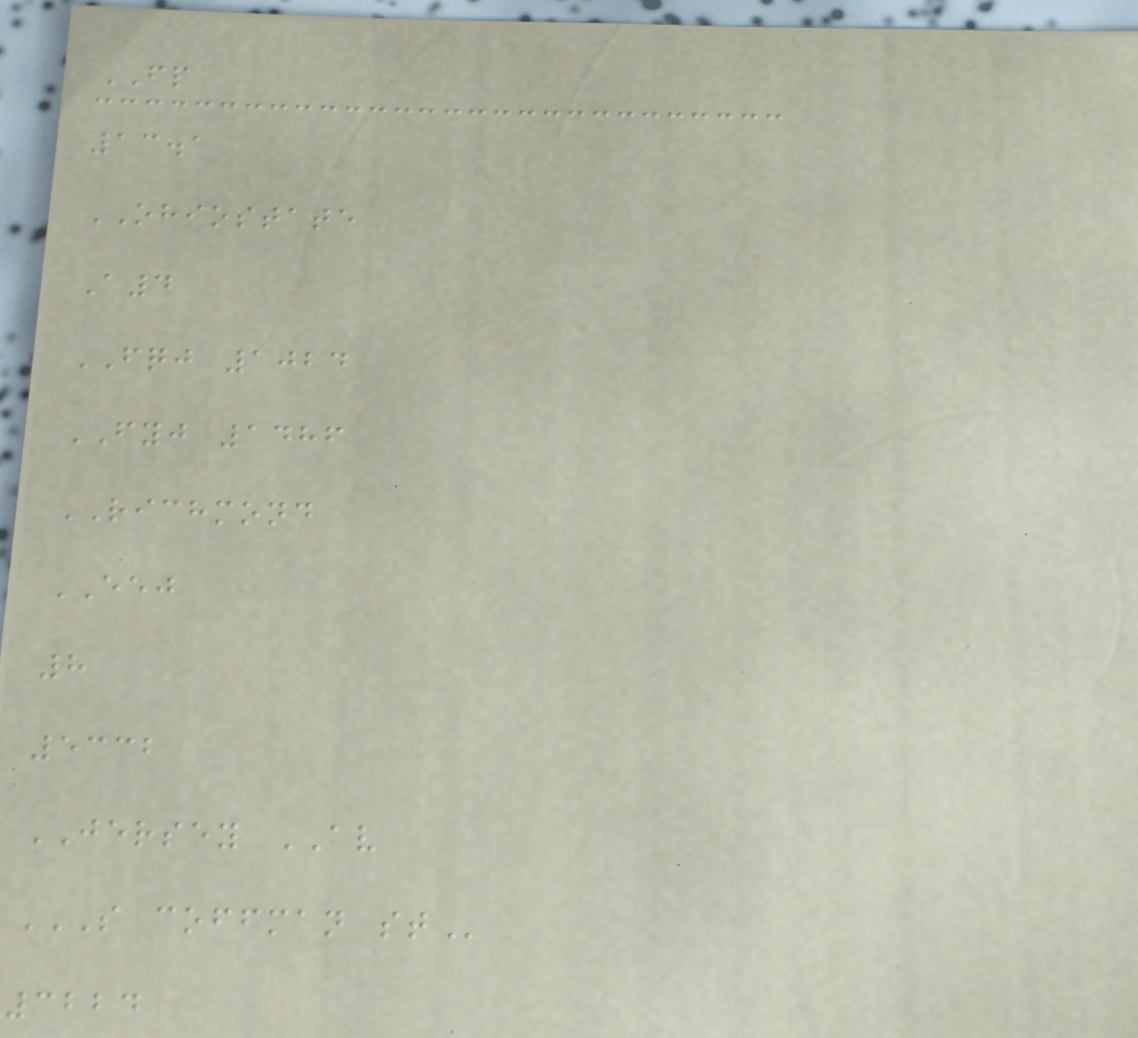FP
13.1
OHIOSTATE
A4
FQJ 1024
FYJ 1486
RICHMOND
EEJ
8
5332
JERSEY AV
S COFFMAN ST
3224
